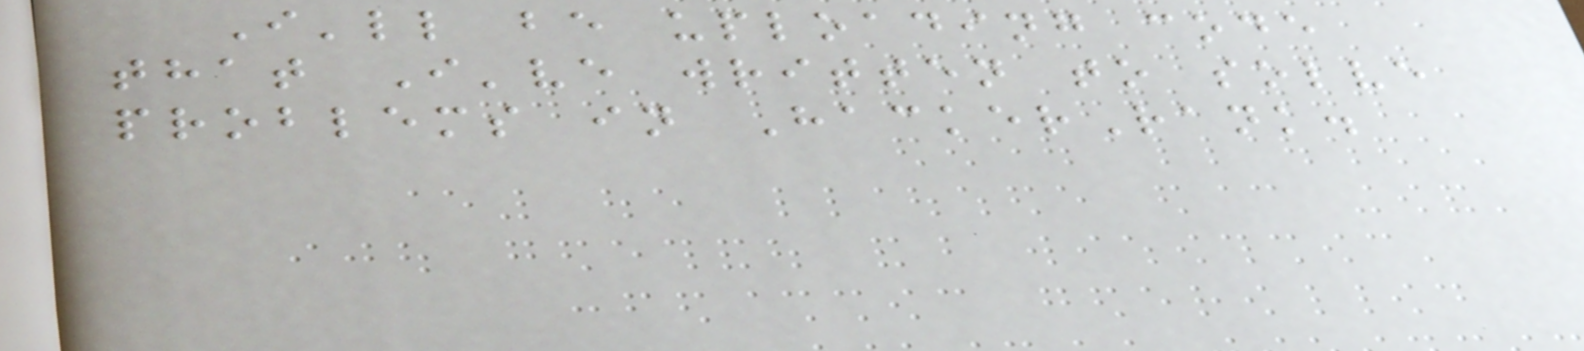I'll be uploading code
that I've written to solve
problems in HackerRank.
